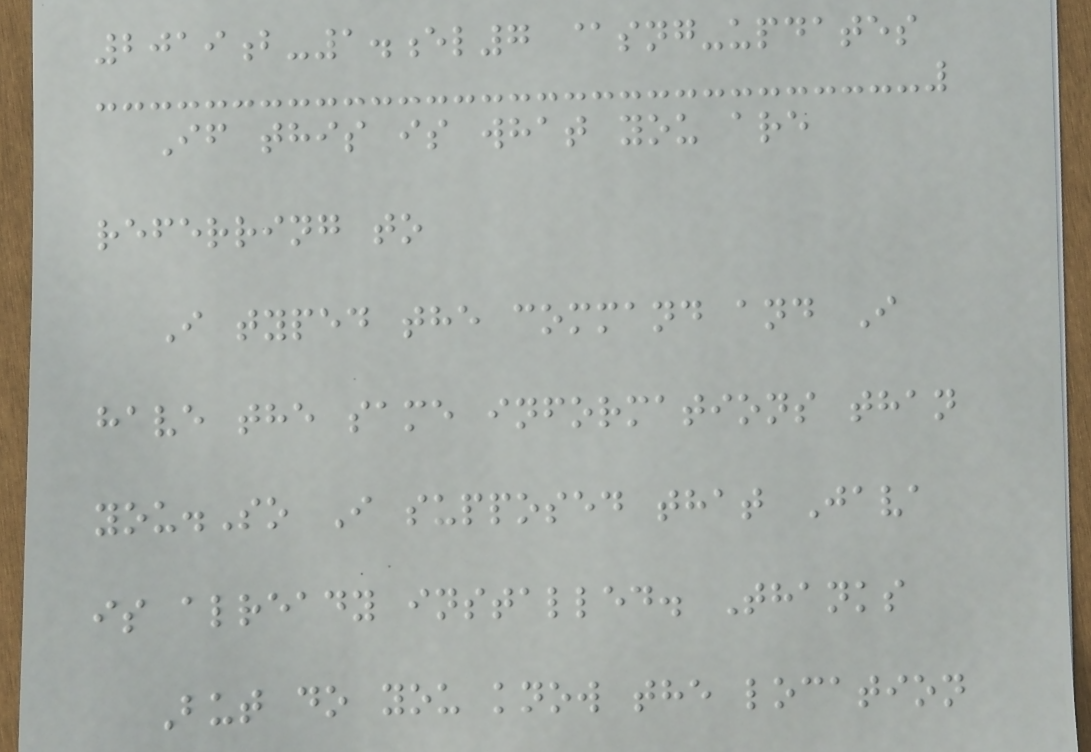2019b-1.el7 @sng-updates
If this is what you are
referring to
I typed the command and I
have the same informations than
you.So I supposed that Java
is already installed. Thanks
But do you know the location
